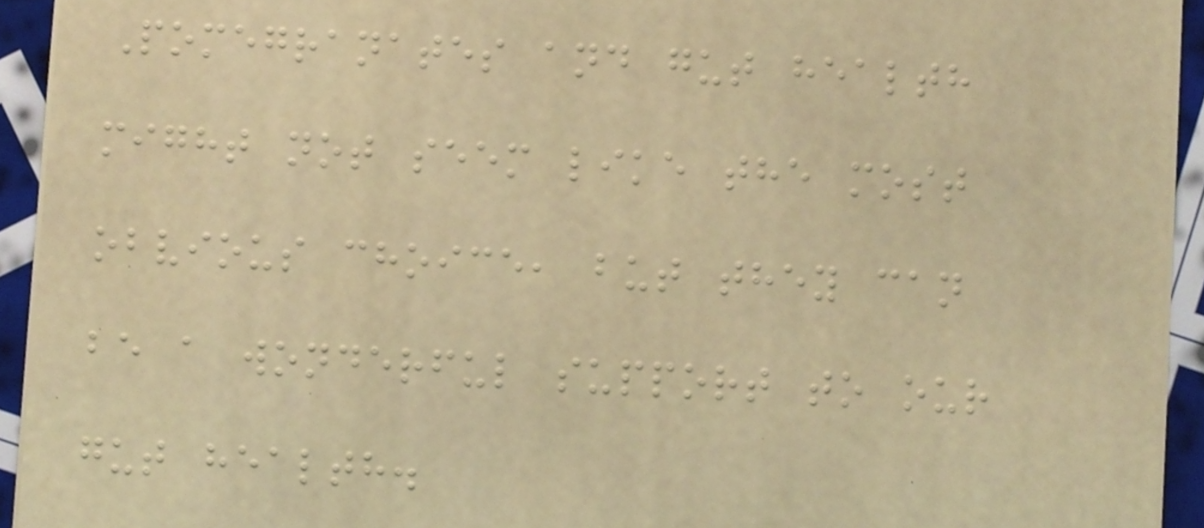Pomegranates and gut health
might not seem like the most
obvious choice, but they can
be a wonderful support to our
gut health.
